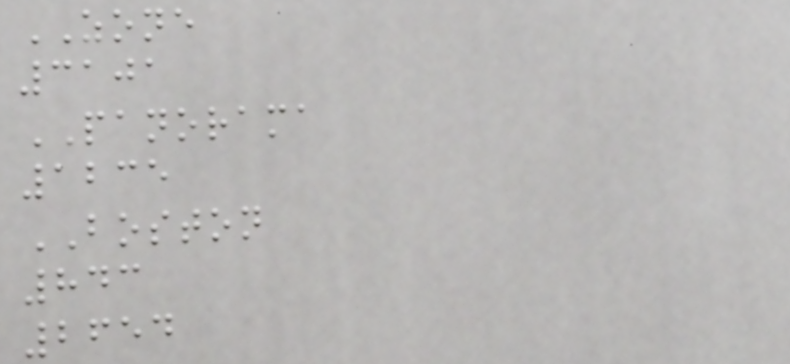ZONE
3101
PANORAMA
1235
BOSTON
843
2654
